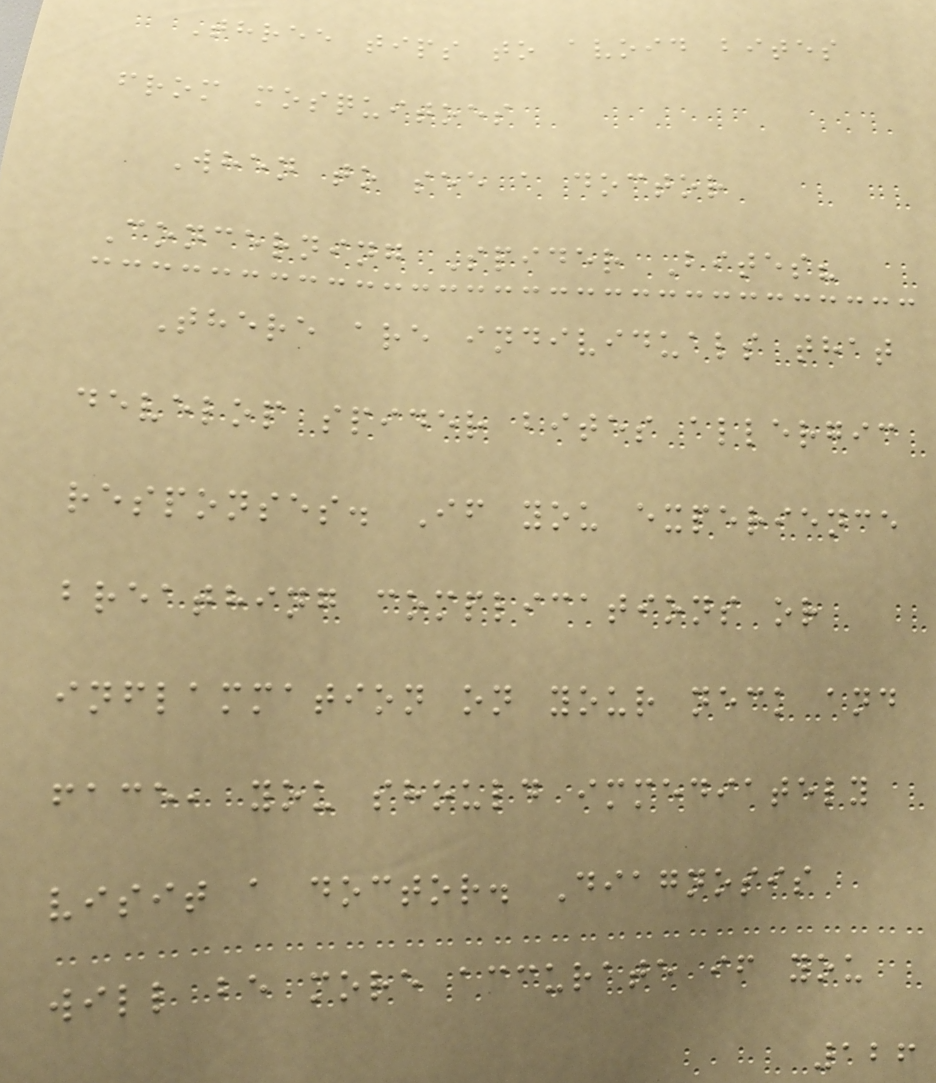Three tips to avoid bites
from mosquitoes
When to see a doctor
Concerning Spider Bites?
There are individuals that
develop spider bites allergic
responses. If you experience
breathing complications or
inflammation on your neck and
face, you should immediately
visit a doctor. Diagnosis
will be more accurate if you
126
